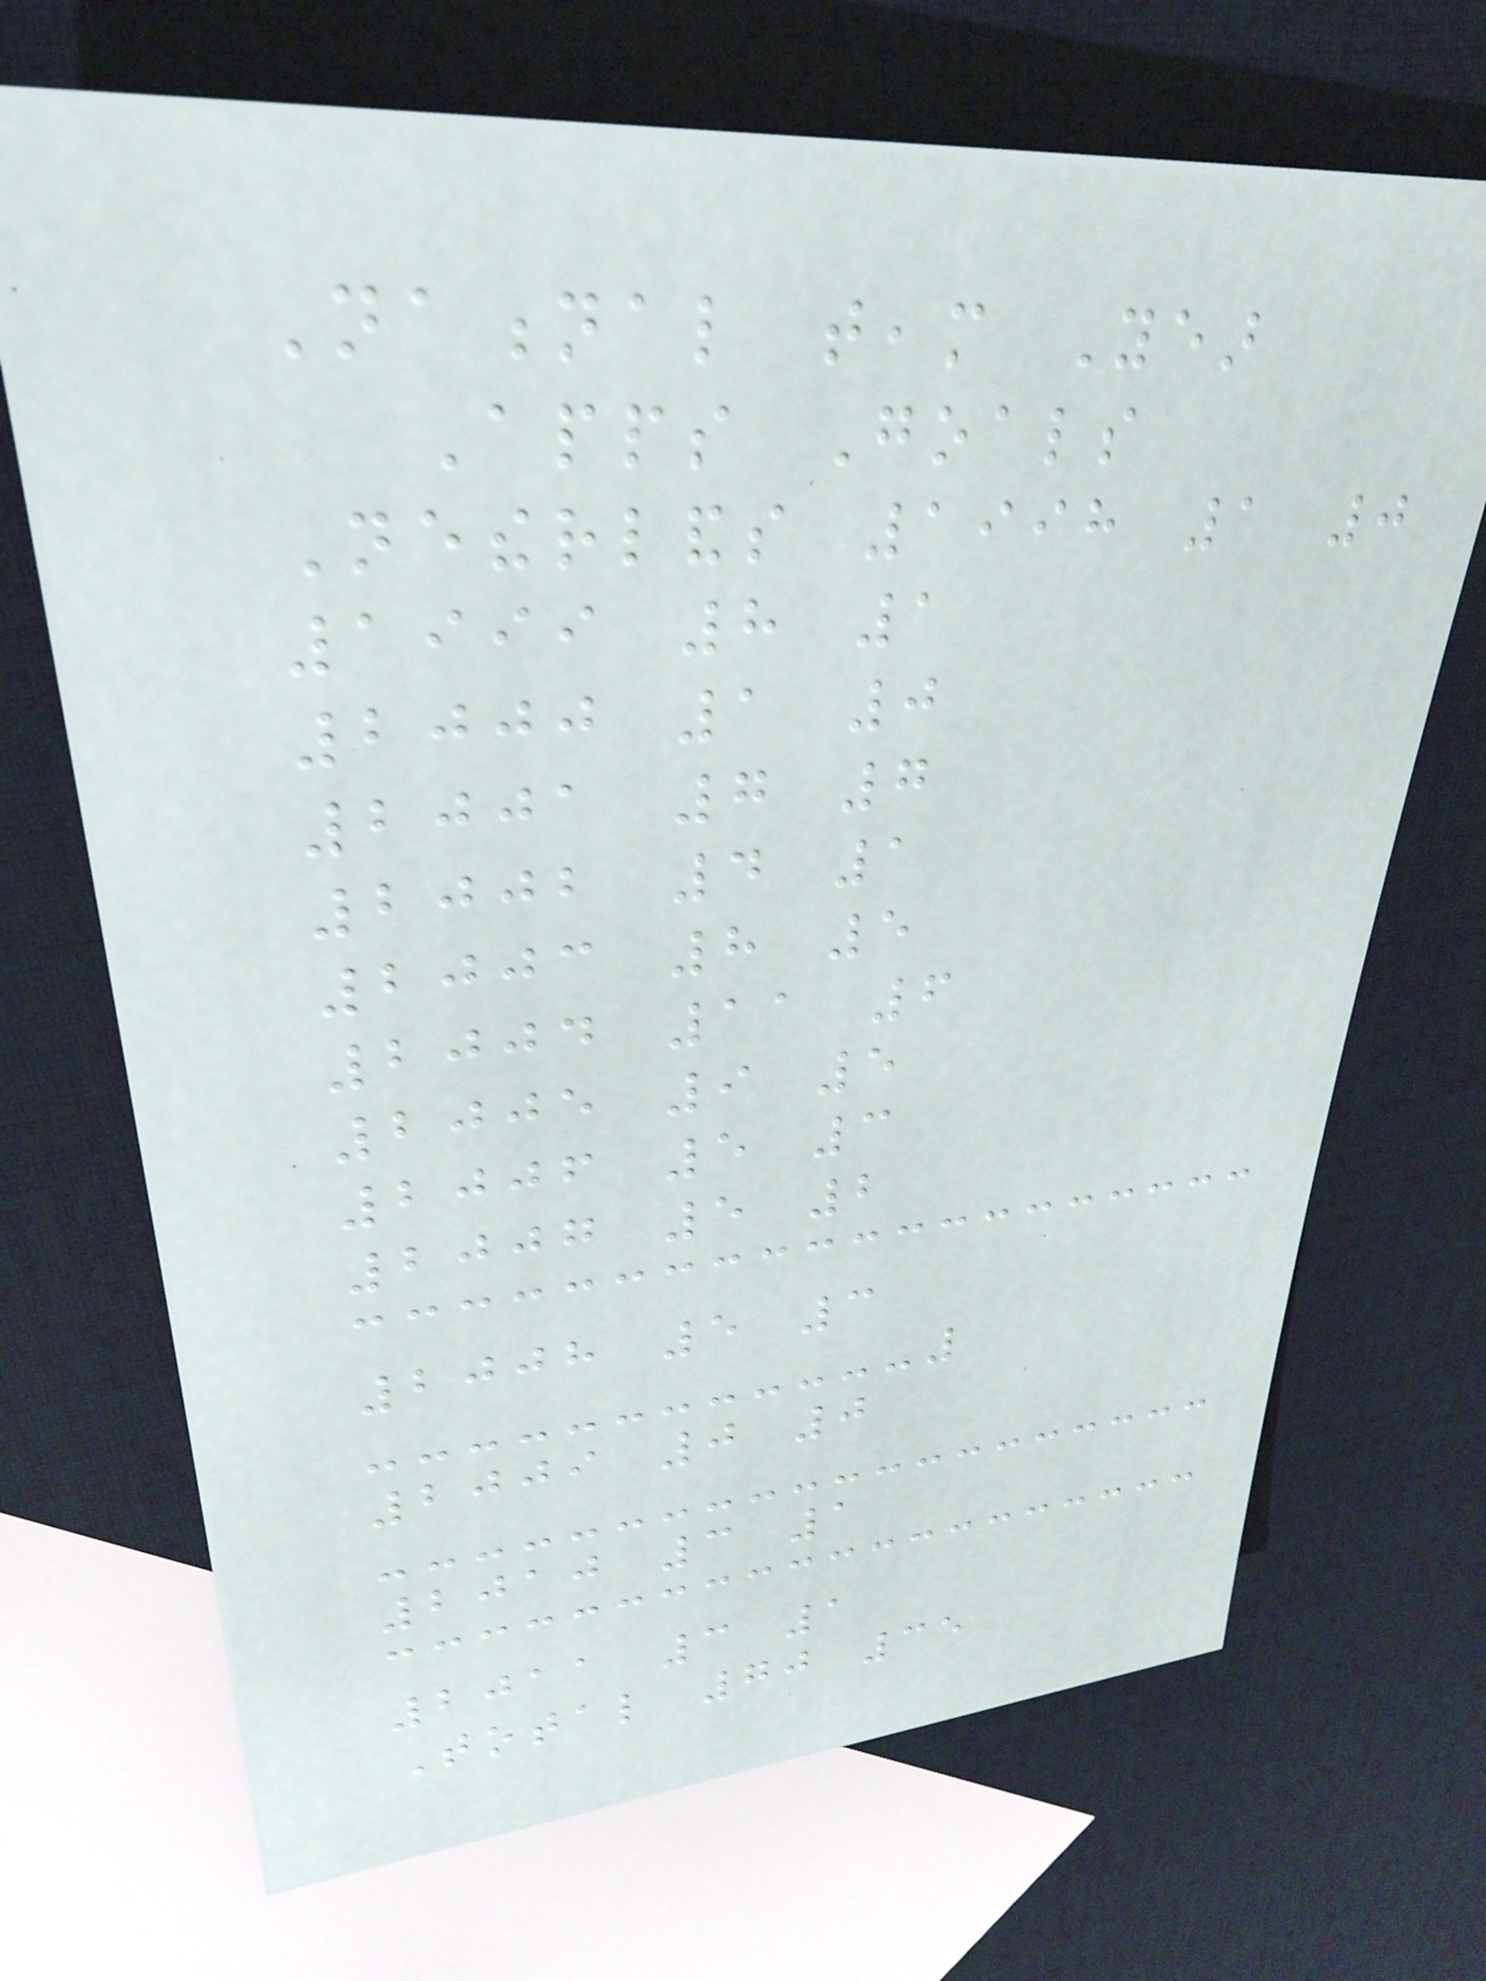National team Year
Apps Goals
Netherlands 1998 1 0
1999 8 1
2000 1 0
2001 7 7
2002 4 1
2003 8 5
2004 11 6
2005 9 5
2006 5 3
2007 5 2
2008 5 3
2009 0 0
2010 3 1
2011 3 1
Total 70 35
